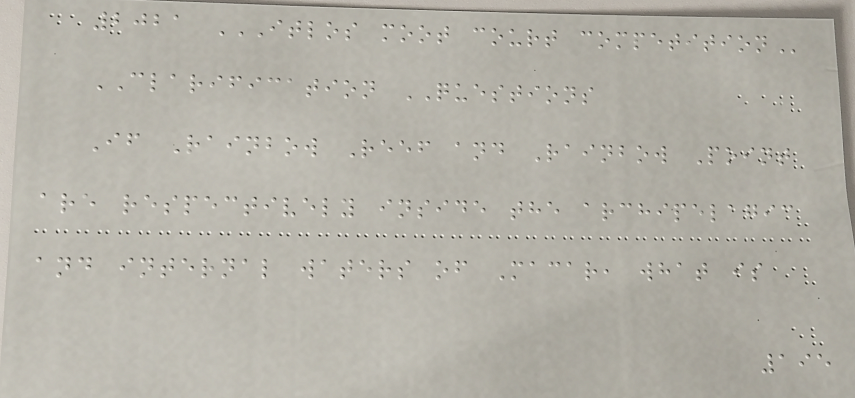2021 ITLOS MOOT COURT COMPETITION
CLARIFICATION QUESTIONS
If Rainbow Reef and Rainbow Point
are respectively inside the archipelagic
and internal waters of Macar, what is
195
